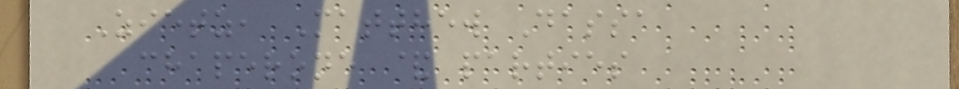Zietz, Matthew Dassa
chaperone & parties
